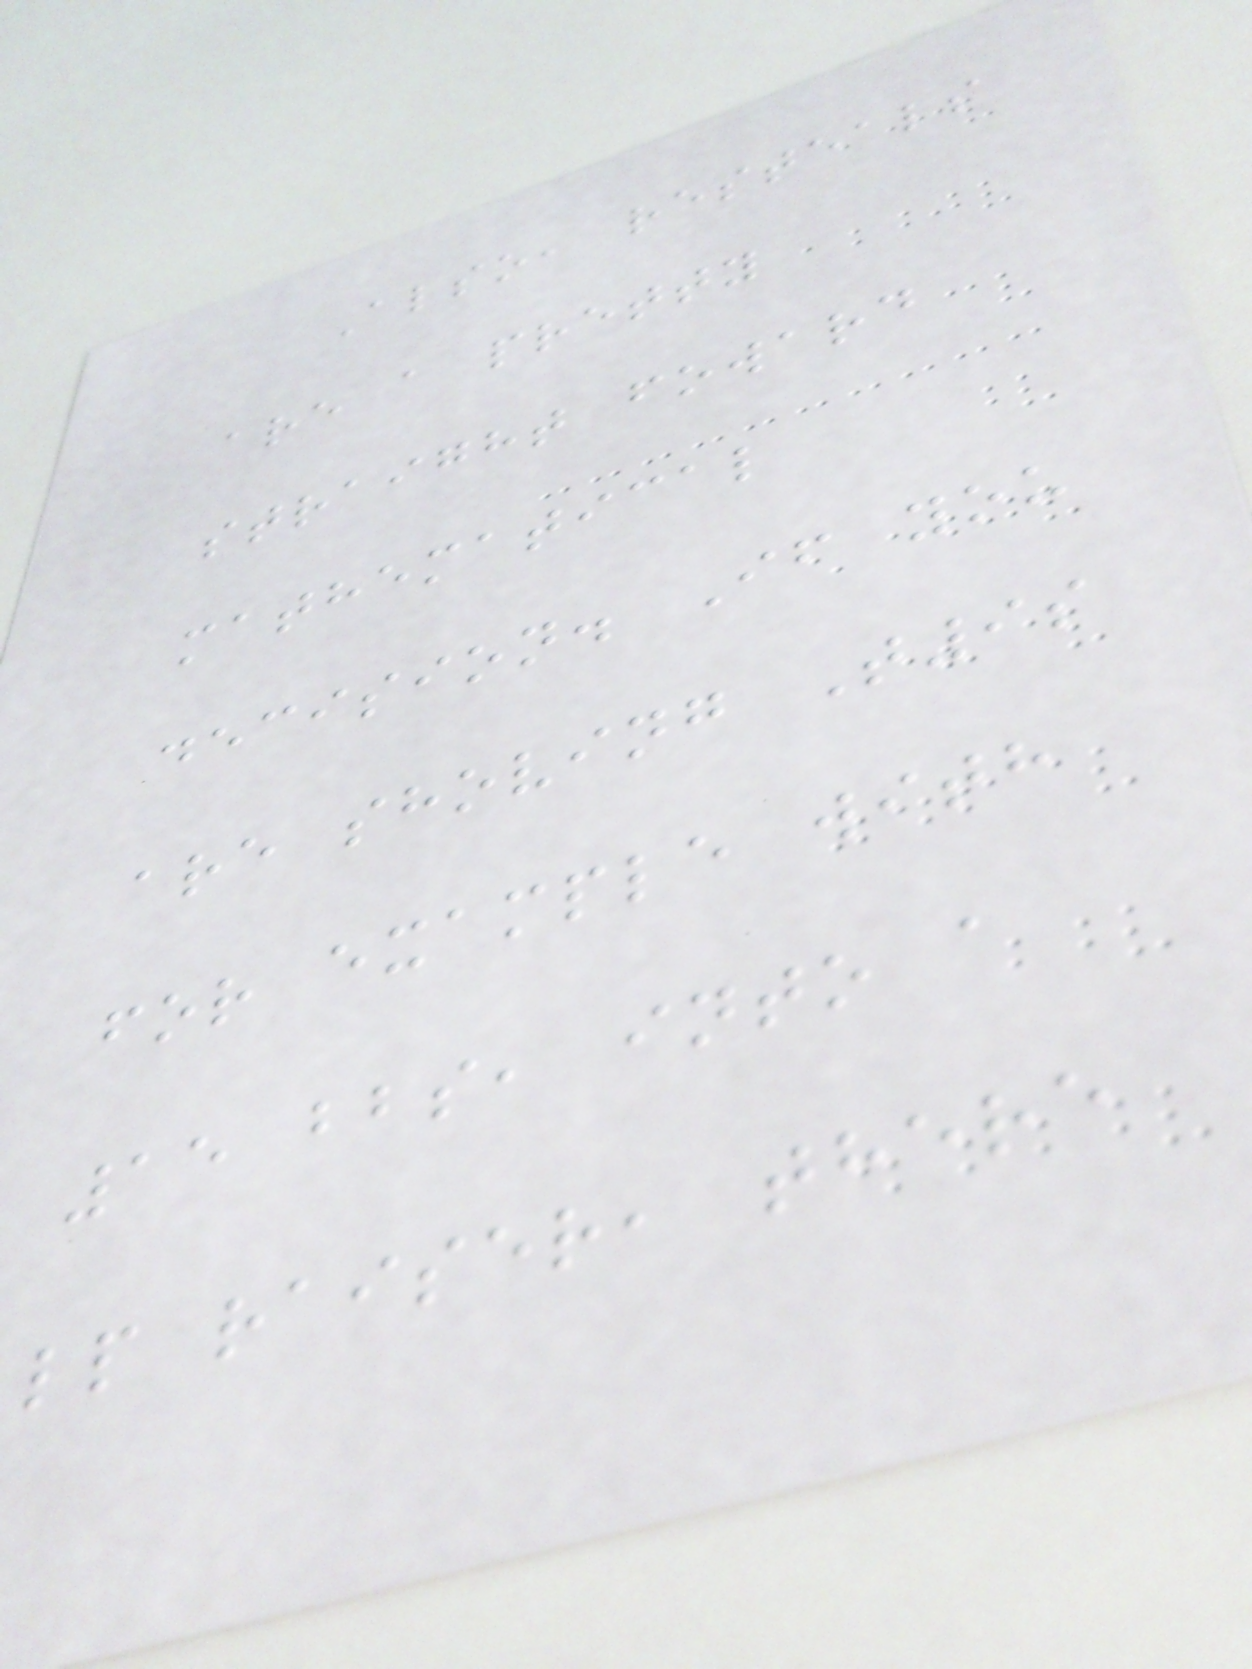Also, resteals
are a pretty
straight foward
mathematical
decision. If you
are shoving T9s
for example with
15 bbs, into a
lp raiser, there
